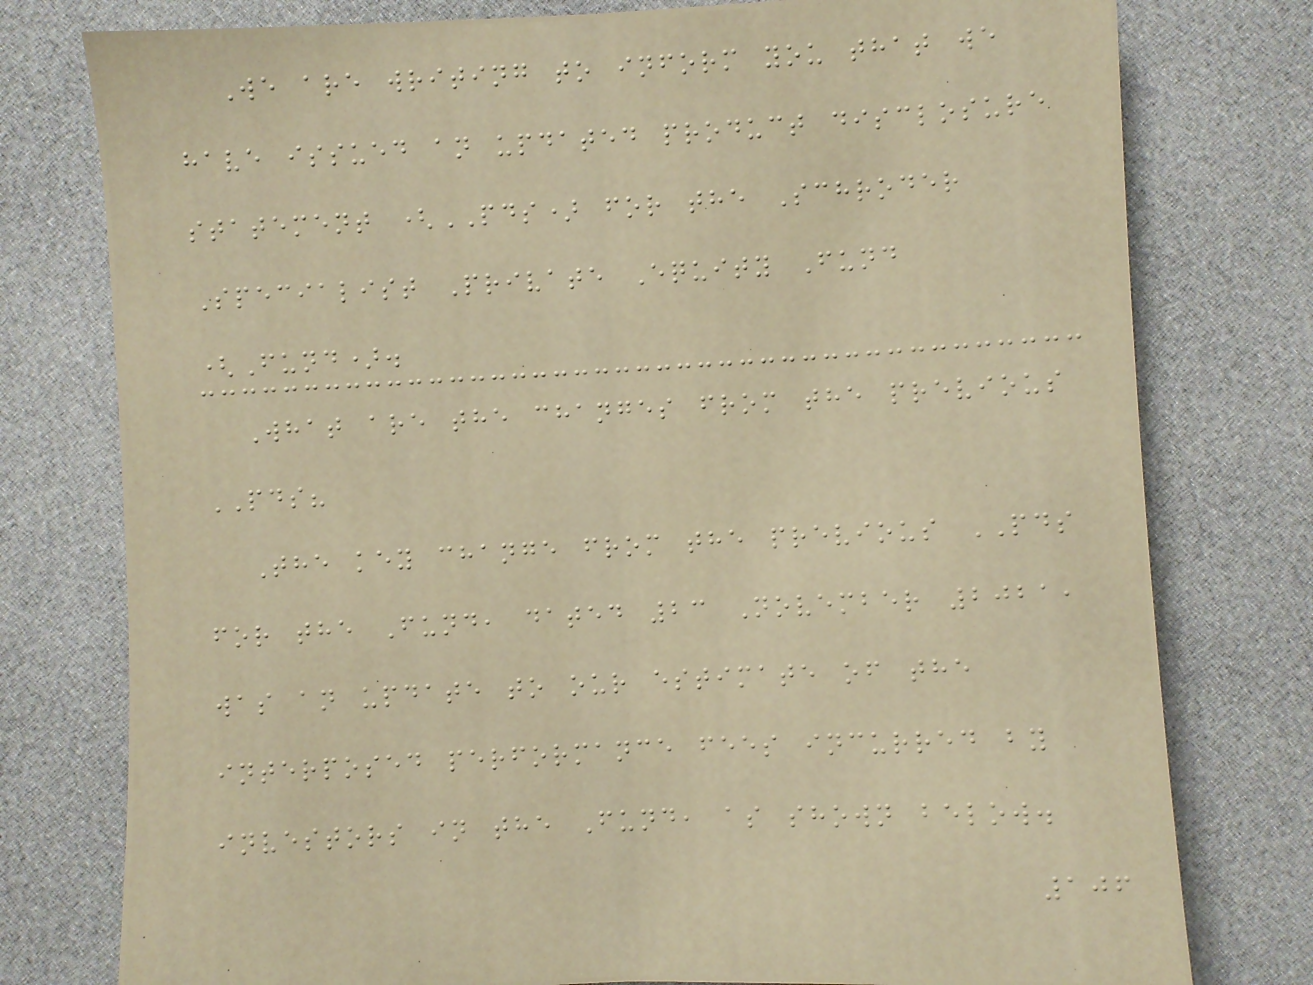We are writing to inform you that we
have issued an updated product disclosure
statement (PDS) for the Schroder
Specialist Private Equity Fund
(Fund).
What are the changes from the previous
PDS?
The key change from the previous PDS
for the Fund, dated 23 November 2021,
was an update to our estimate of the
interposed performance fees incurred by
investors in the Fund, as shown below.
106
